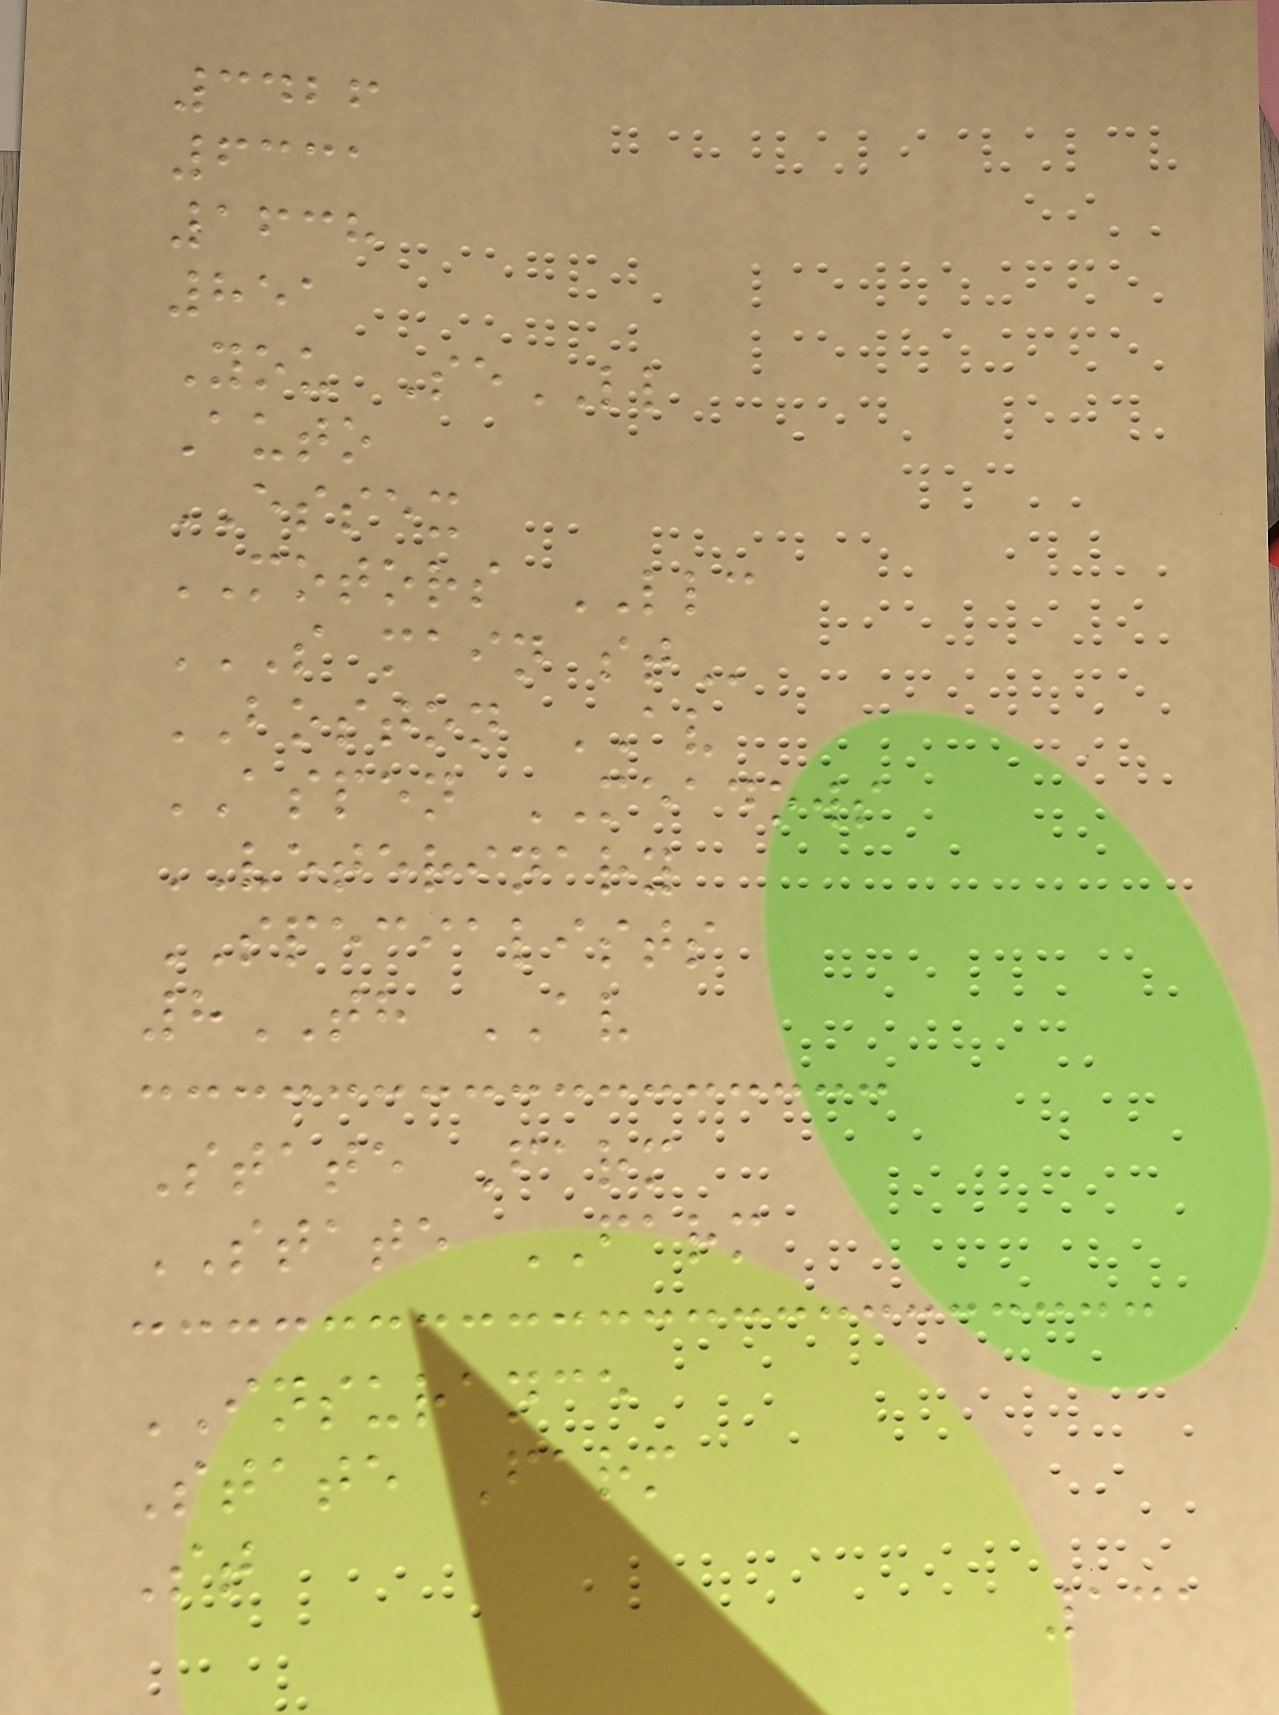3426
6331
1638
851
You SeLL
Auto
ESSEX
MOTORS LLC
S MAIN ST
BOSTON AV
ASPEN MEADOWS
VETERINARY
SPECIALISTS
8TH AV
State Farm
STATE FARM
INSURANCE
State Farm
St
131
